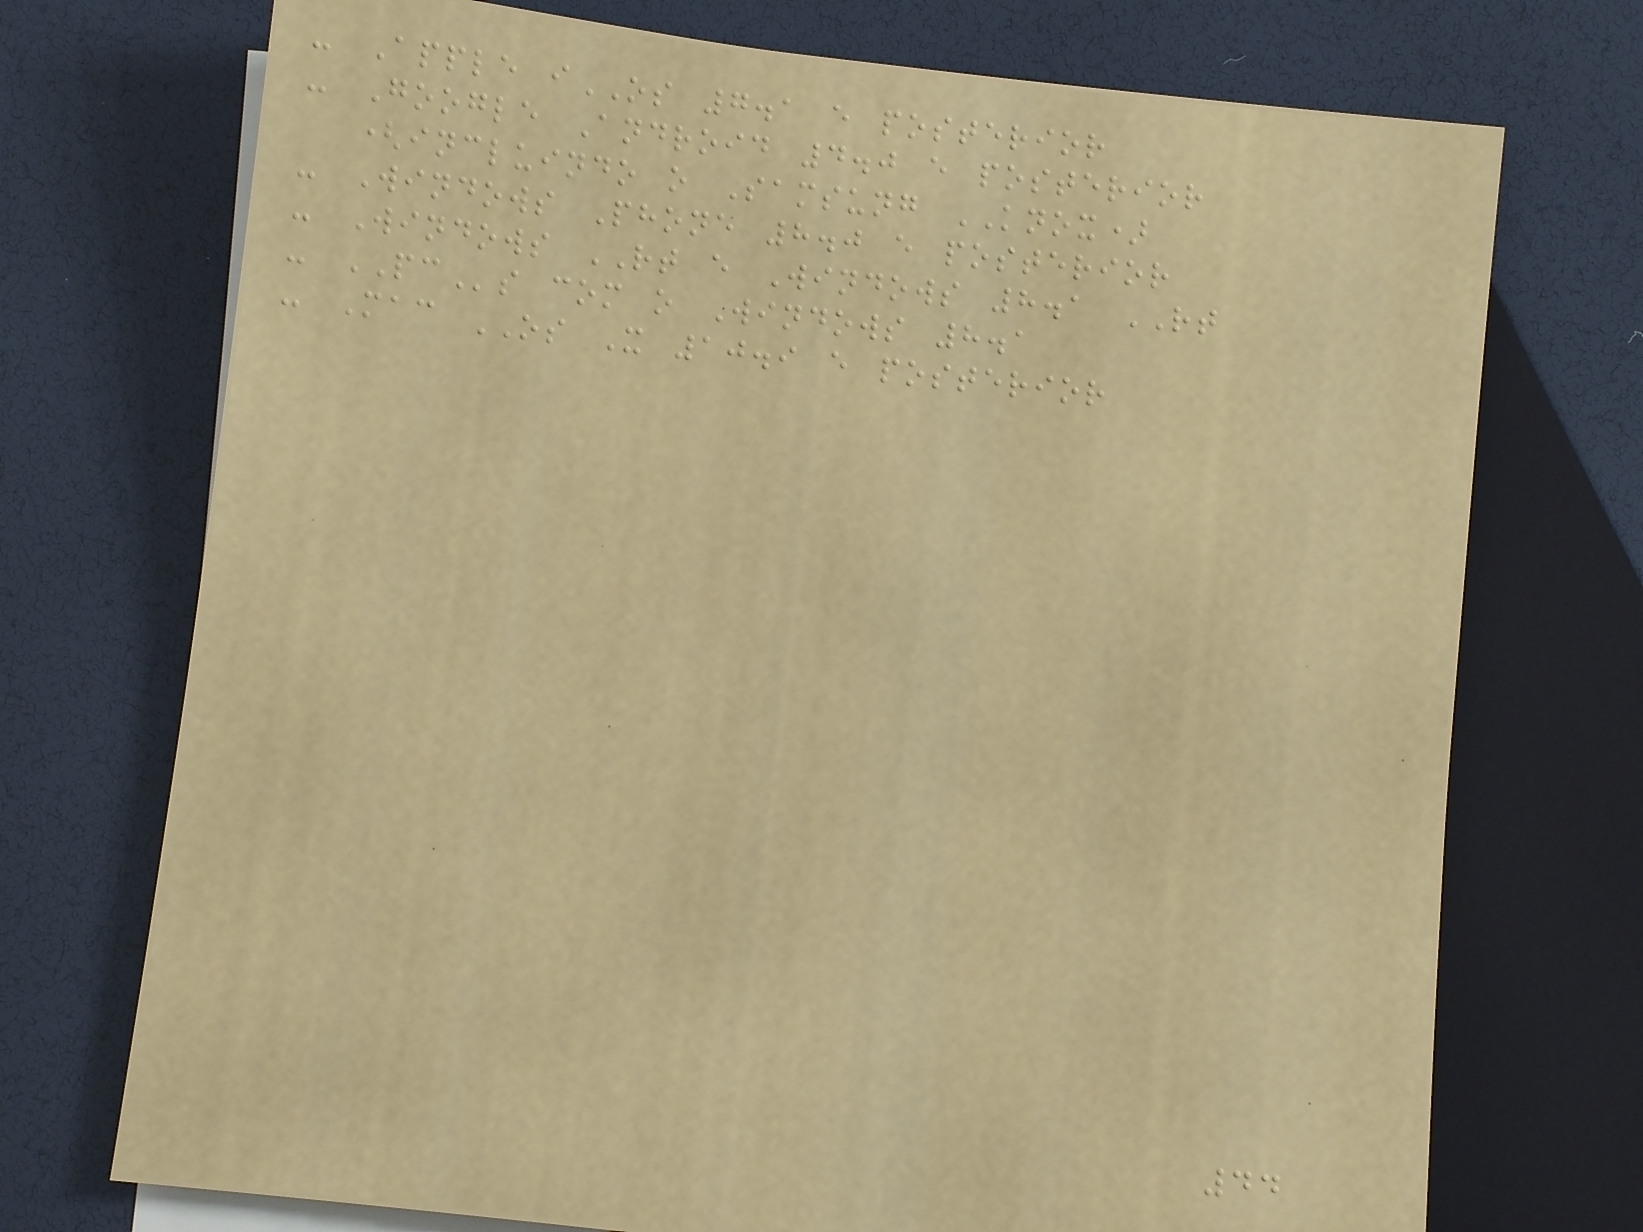- Apple iOS 7.1 e posterior
- Google Android 4.0 e posterior
(incluindo o Samsung KNOX)
- Windows Phone 8.0 e posterior
- Windows RT e Windows 8.1 RT
- PCs com o Windows 8.1
- Mac OS X 10.9 e posterior
44
